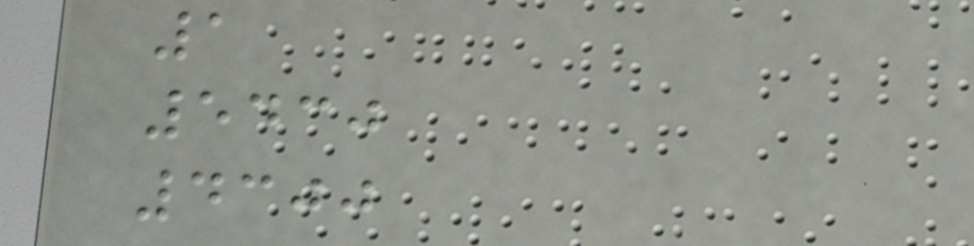1
5430
4300
